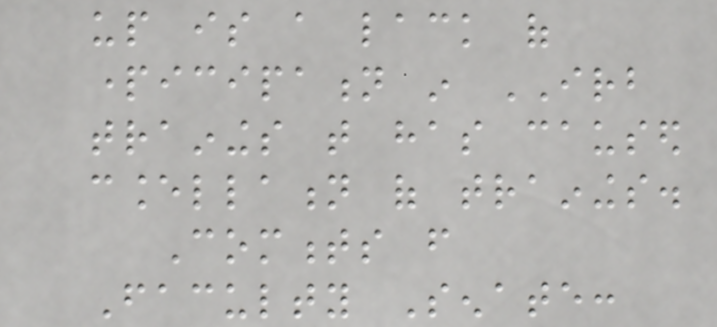up is a lack of
participation in IRB
trainings that has caused
cancellation of trainings.
Comments from
Faculty Senate:
